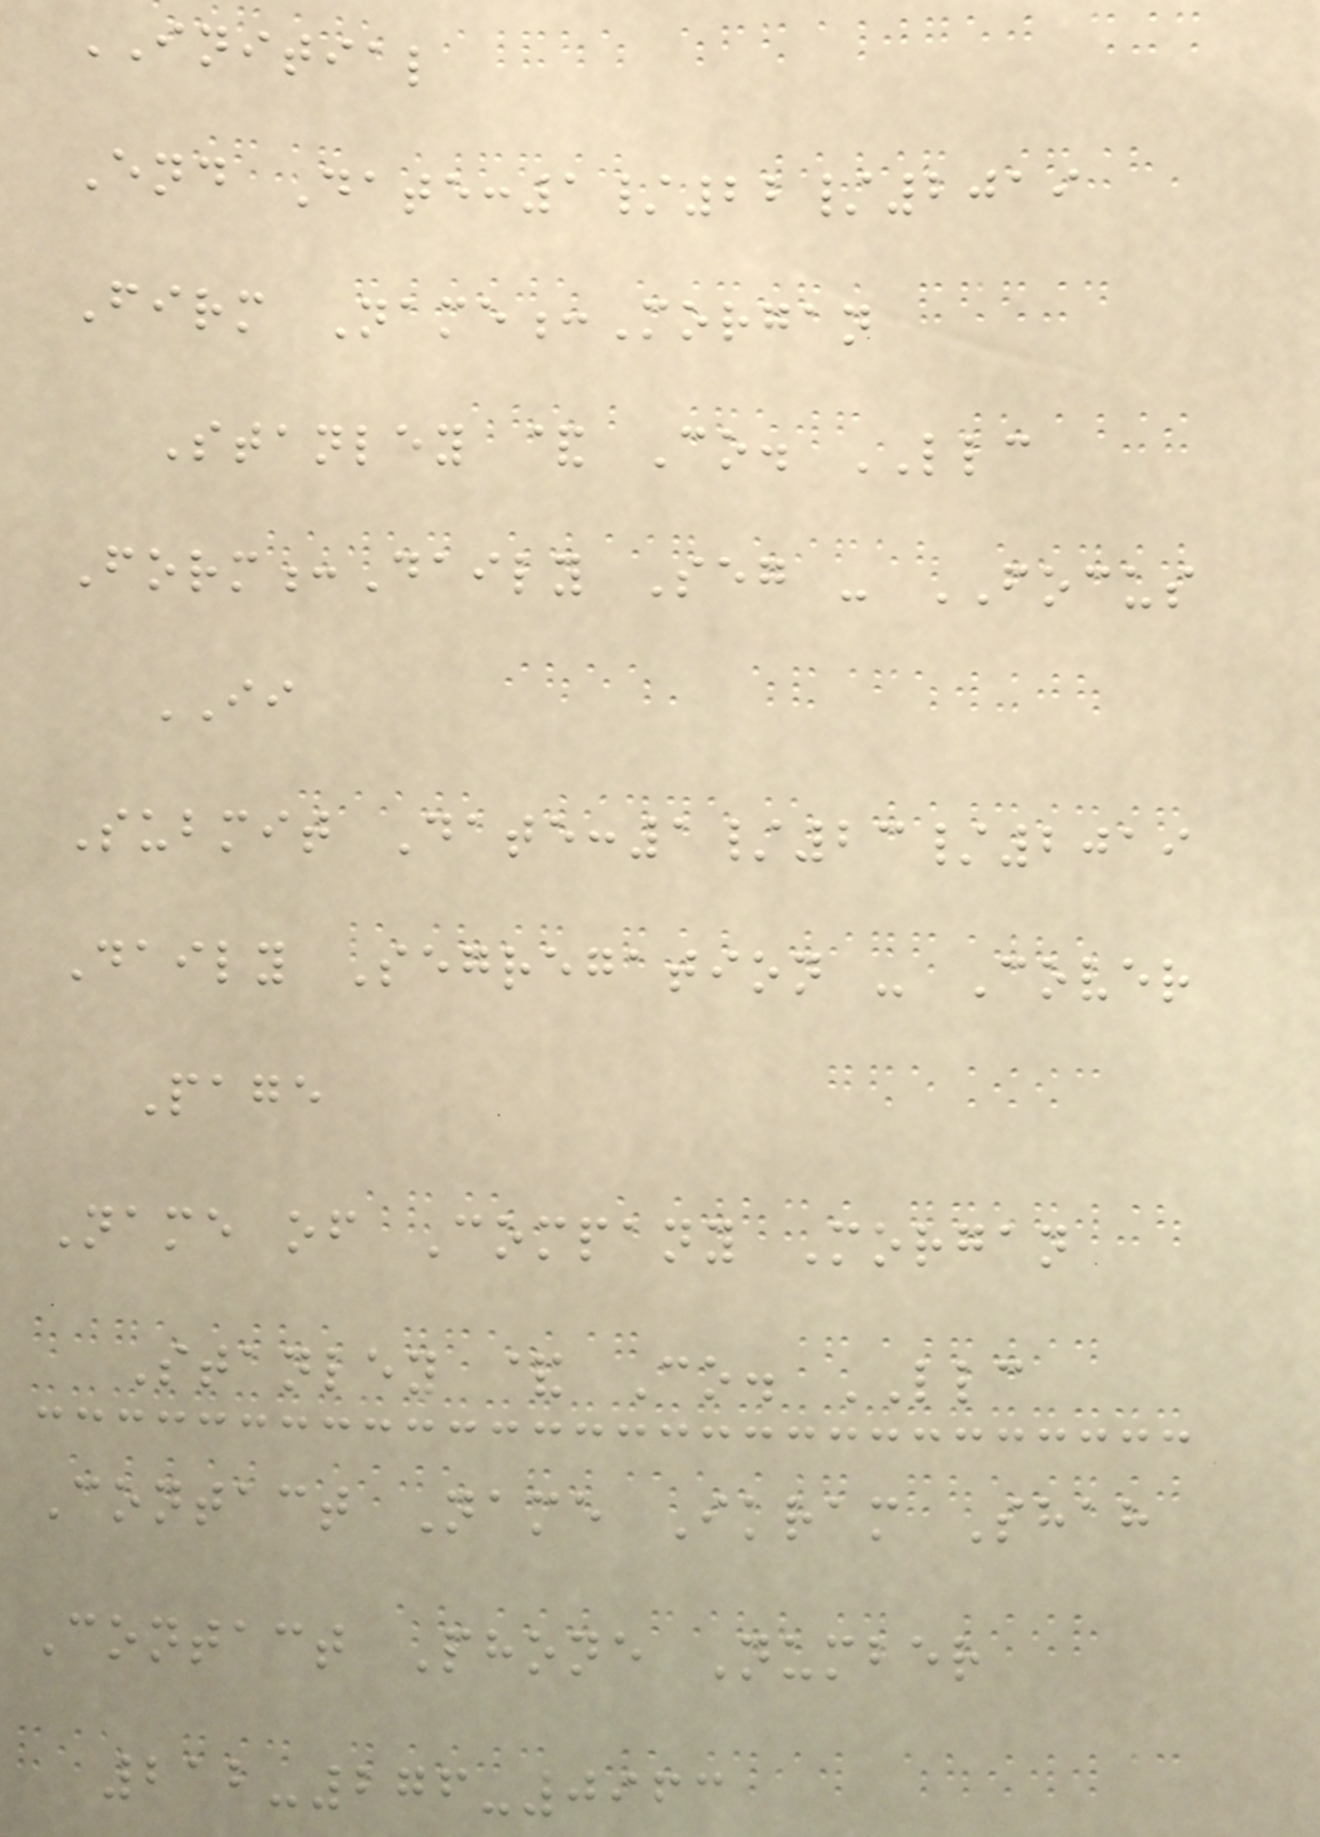INITIAL
End Date:1/22/2019
Firm Name:Morgan
Stanley & Co. LLC
Form:Daily Seg - FOCUS
II
Submit Date:1/23/2019
Daily Segregation - Cover
Page
Name of Company Morgan
Stanley & Co. LLC
Contact Name Ikram Shah
Contact Phone Number
212-276-0963
